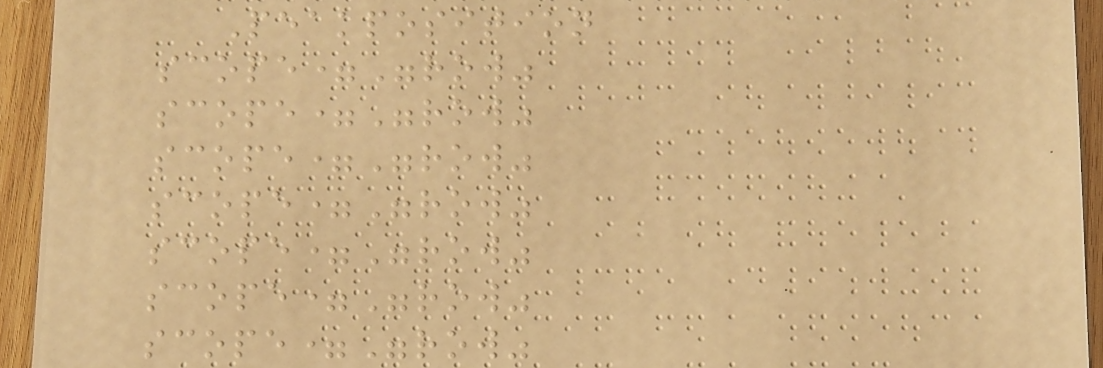Peakposition
scope="row"
scope="row"
scope="row"
scope="row"
scope="row"
scope="row"
scope="row"
